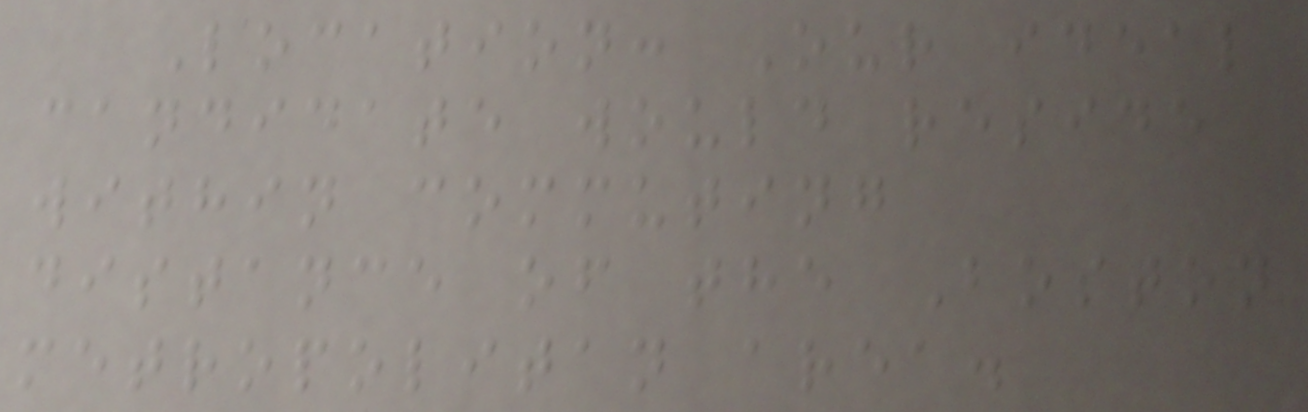Location: Our ideal
candidate would reside
within commuting
distance of the Boston
metropolitan area.
